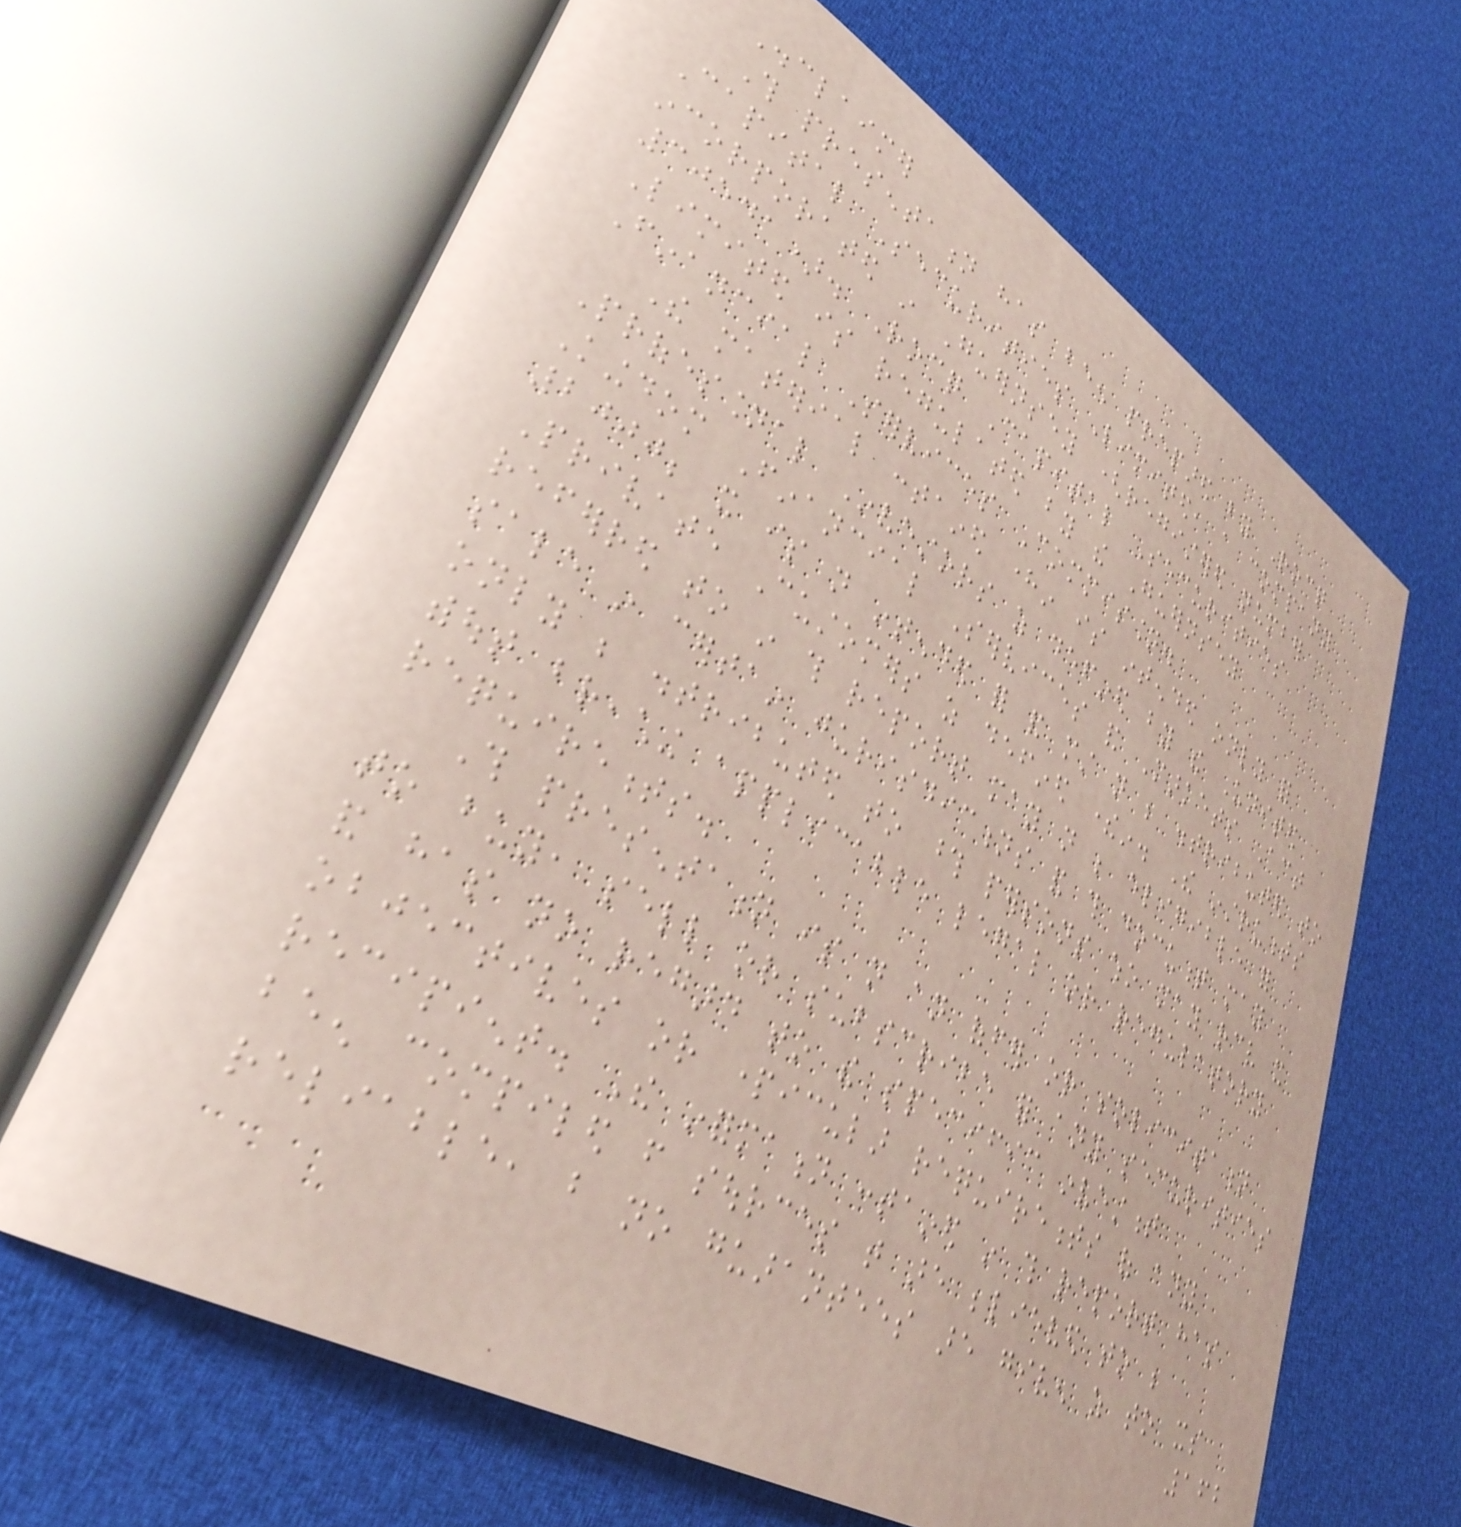Disclaimer
This presentation has been prepared by Rocq
Capital Securities Limited, a company
incorporated in Guernsey (registered number
30541). Rocq Capital Securities
Limited is regulated by the Guernsey
Financial Services Commission.
The material contained herein is intended only for
Professional Investors as defined by the United
Kingdom Financial Services and Markets Act
2000; it is not intended for and must not be distributed to
Private Customers as defined therein. The instruments
referred to in this report may not be eligible for
sale in certain jurisdictions and this document may
only be distributed to those persons who may receive it
without breaching applicable legal or regulatory
requirements.
This presentation is not an offer or solicitation
to buy, sell or subscribe for any securities
and has no regard to the specific investment
objectives or particular requirements of any
recipient. The information contained in this report has
been compiled from sources that are believed to be
reliable, but no guarantees are given as to its
162
